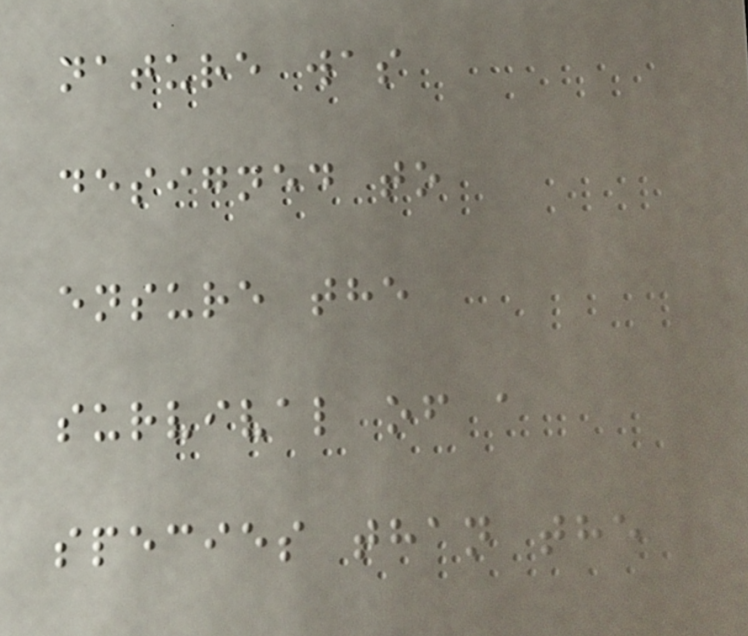nature was
designed to
ensure the
survival of a
species than the
